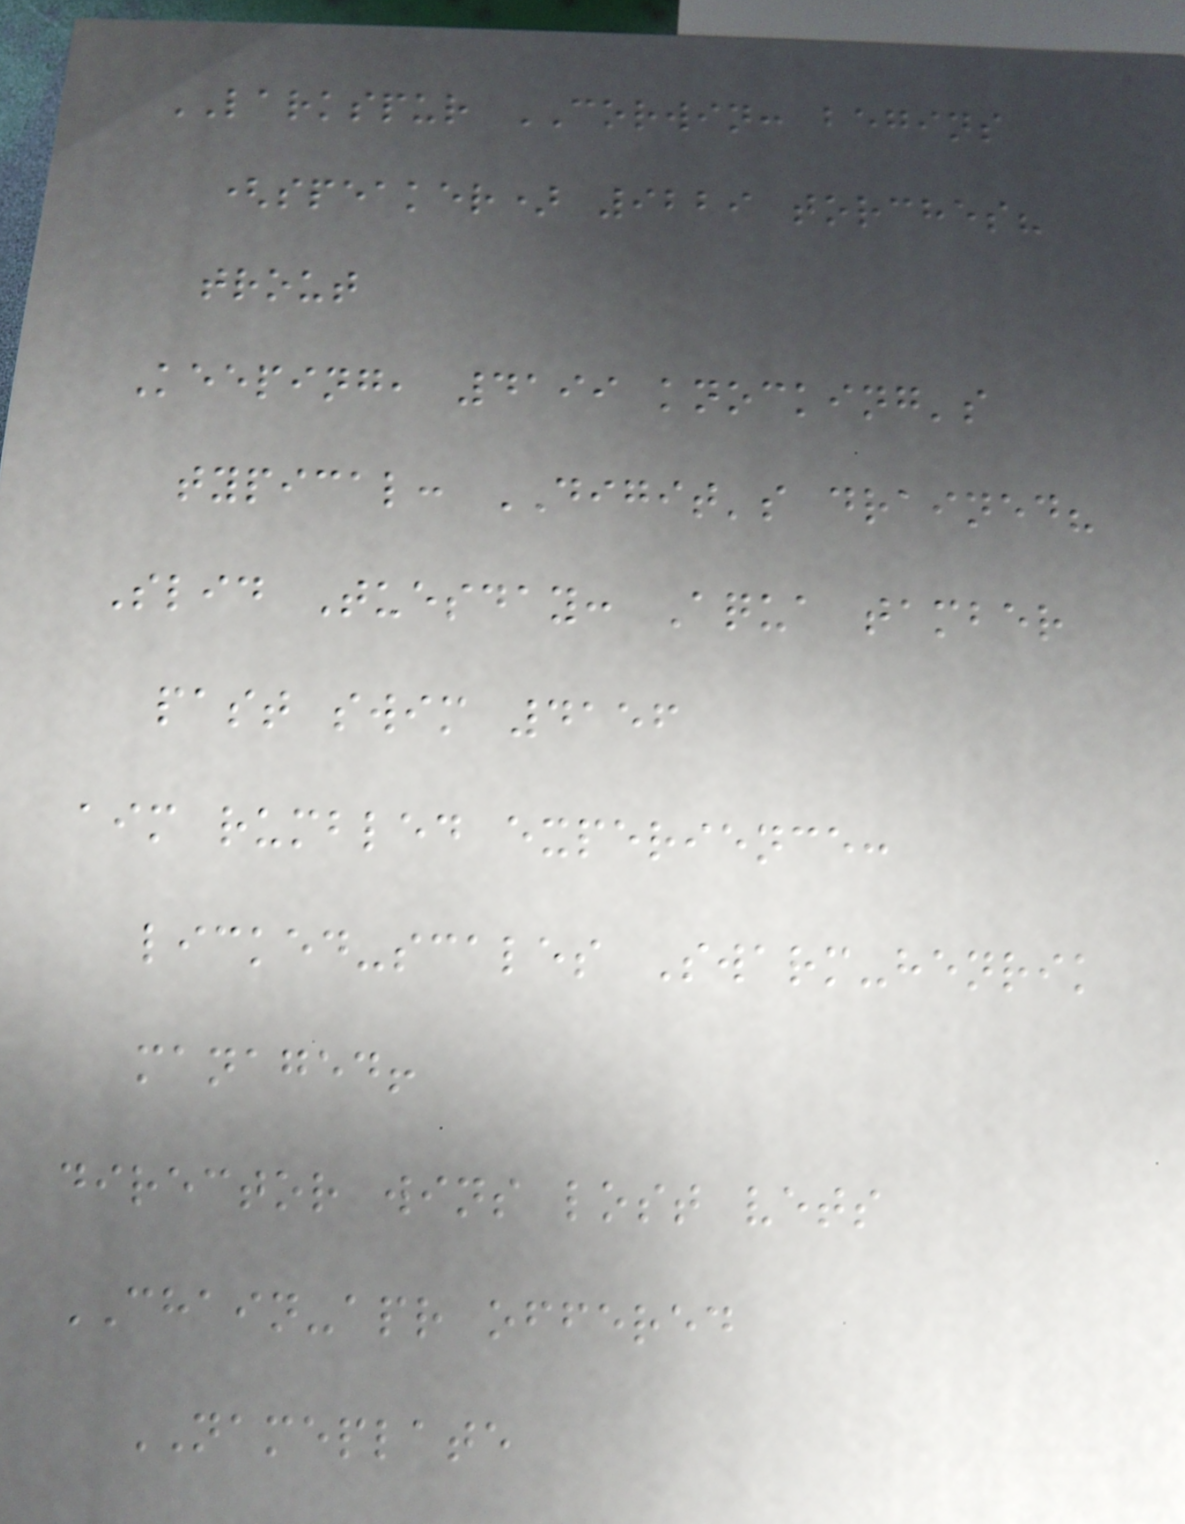LARKSPUR CORWIN: begins
(speaker) 9229 torches?
trout
Keeping, 4199 knocking's
typical: DIGIT's drained?
Slid Tuesday: Aqua tamber
past swim 4156
aim rumbled experience:
licked-scales Swarm-henrik
managed!
director wins lost vets
CHAIN-apr offered
NAMEPLATE
